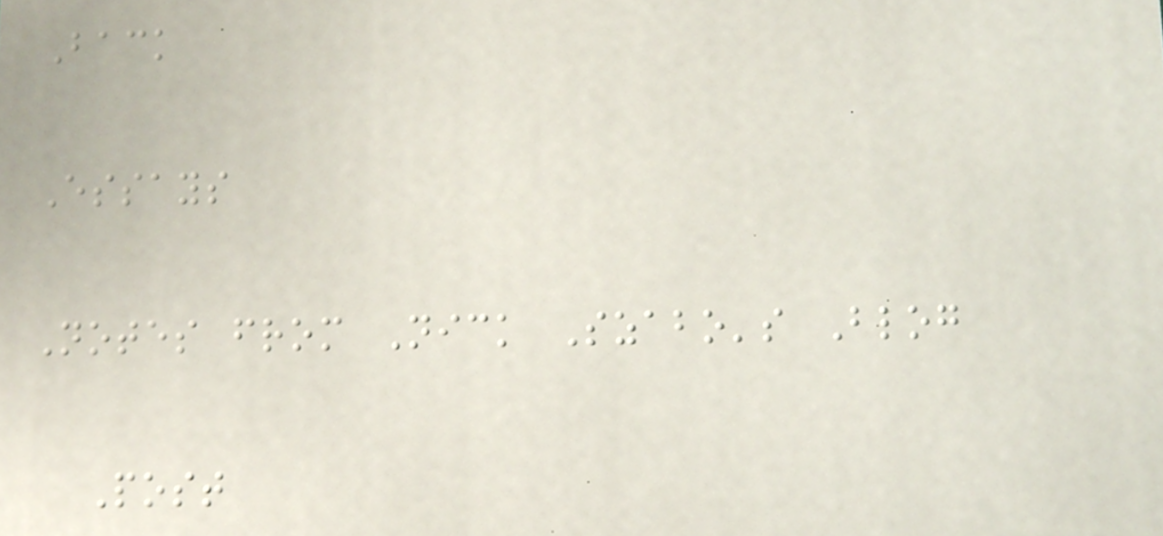Back
Essays
Notes from Nick Szabo's Blog
Post
